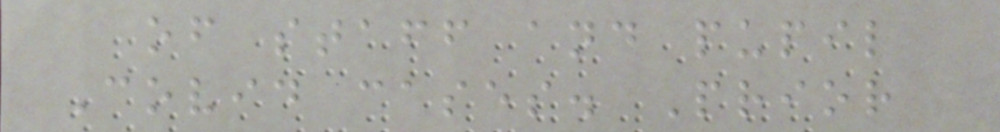of staff and pupil
Covid cases. Prior
